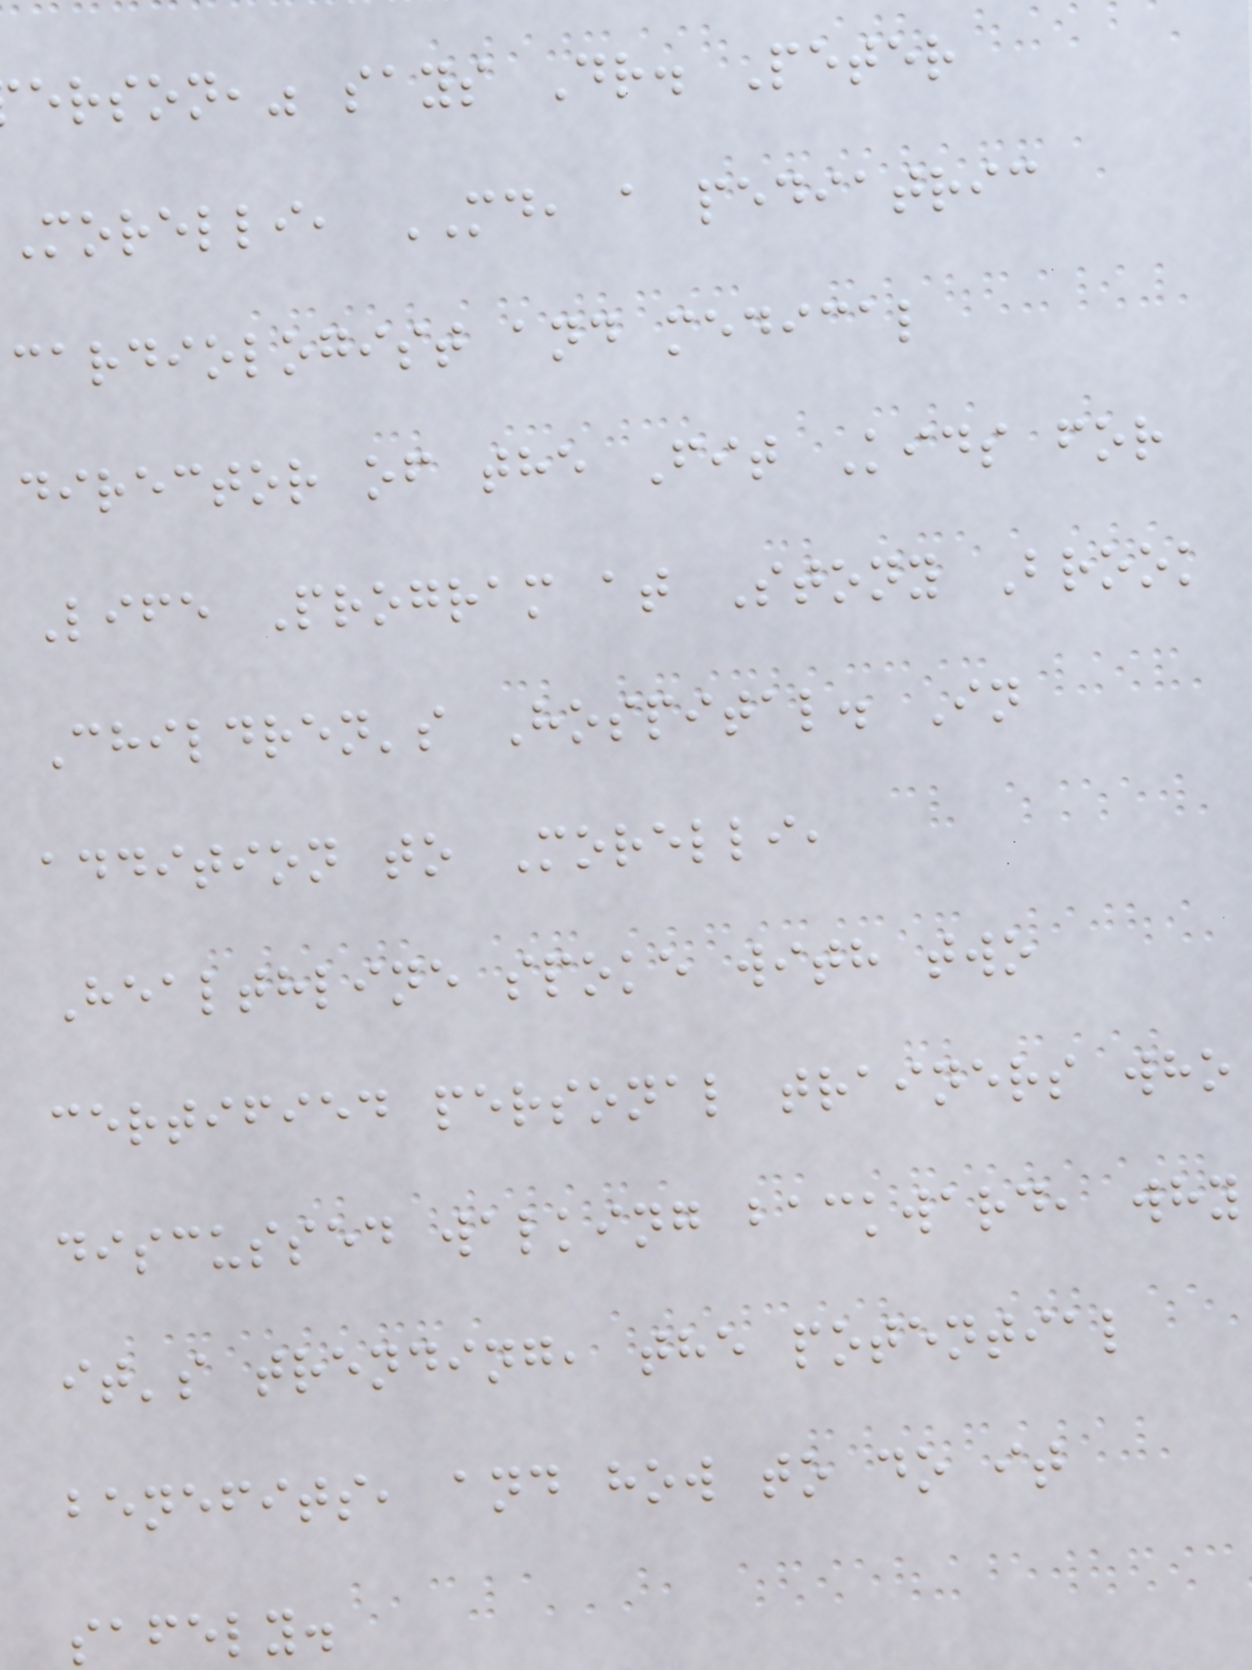erson," says Dr. Peter
Morelli, MD, a pediatric
cardiologist and medical
director of the Fit Kids for
Life Program at Stony Brook
Children's Hospital. In
addition to Morelli,
Healthline spoke with two
certified personal trainers who
discussed walking backward, why
it's trending, the potential
benefits, and how to do it
safely.
